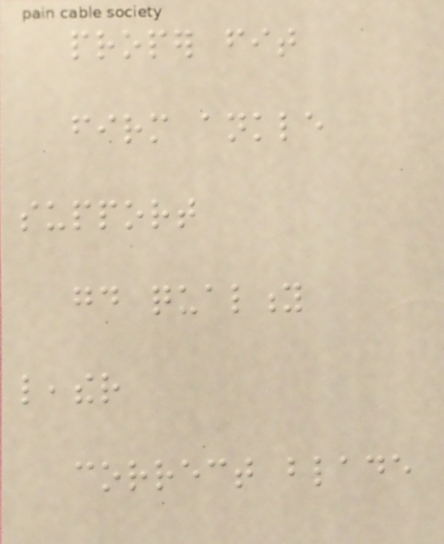proper fit
firm ankle
support
good quality
leather
correct blade
